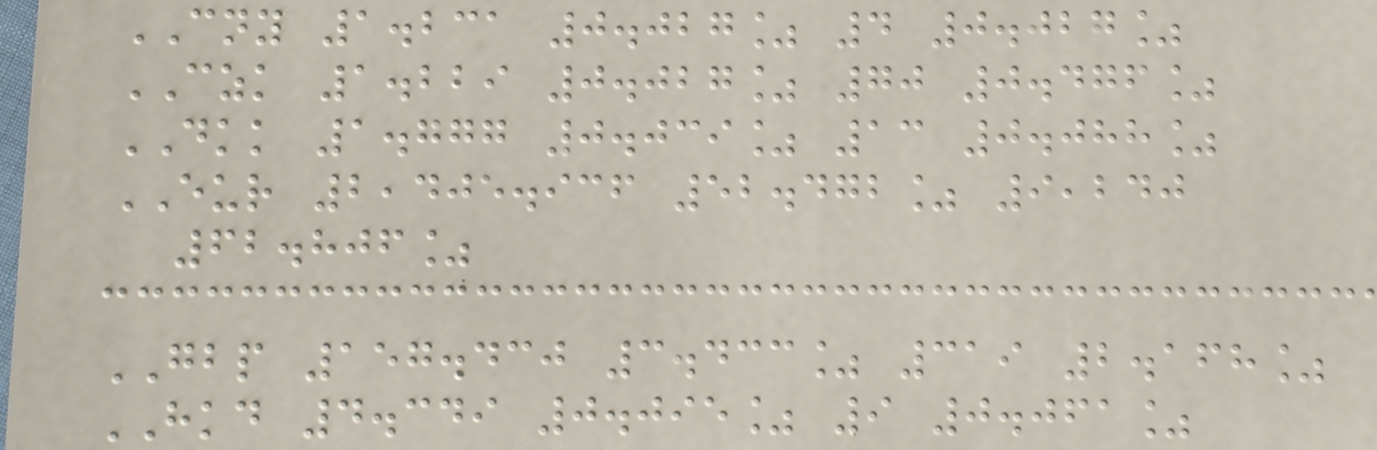CNY 1.231 0.027% 4 0.027%
CZK 1.229 0.027% 70 0.476%
DKK 1.777 0.039% 13 0.088%
EUR 2,405.936 52.472% 9,240
62.806%
GBP 157.430 3.433% 319 2.168%
HKD 4.349 0.095% 9 0.061%
